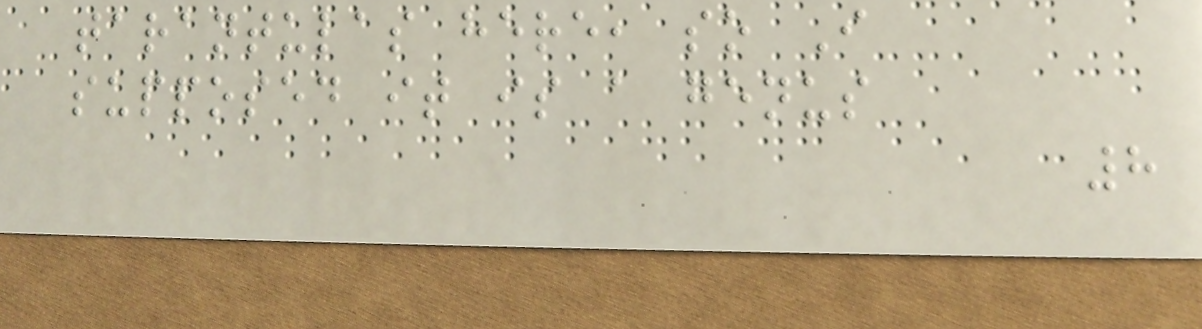tarantulas here, so I
supposed it is a genus
8
